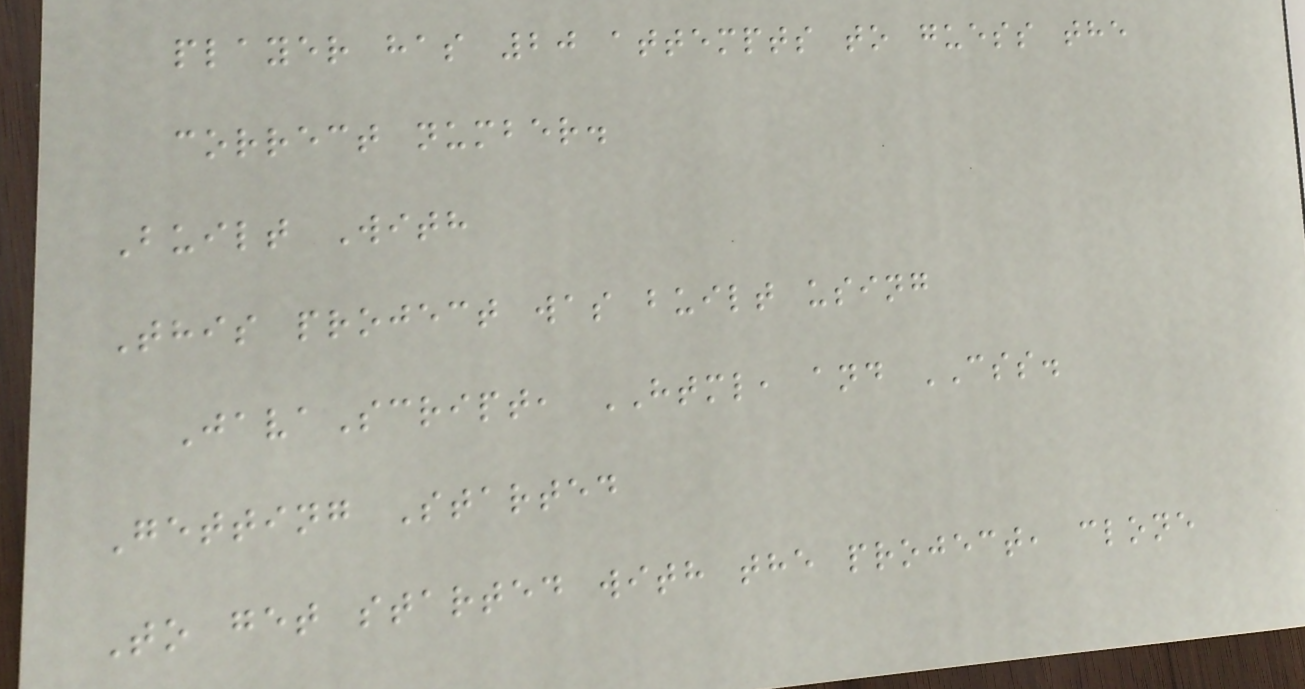player has 20 attempts to guess the
correct number.
Built With
This project was built using
JavaScript, HTML, and CSS.
Getting Started
To get started with the project, clone
